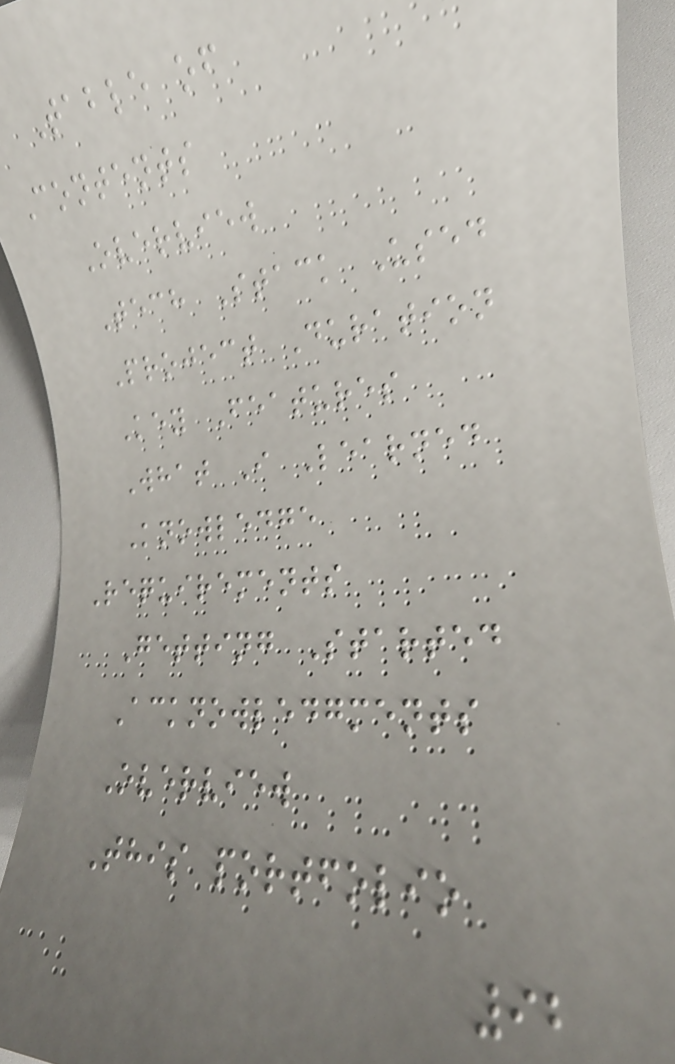Table of
Contents
Overview
Tech Stack Used
Project Duration
Key Features
What I Learned
Knowledge
Requirements
Getting Started
Acknowledgments
Overview
This portfolio
92
